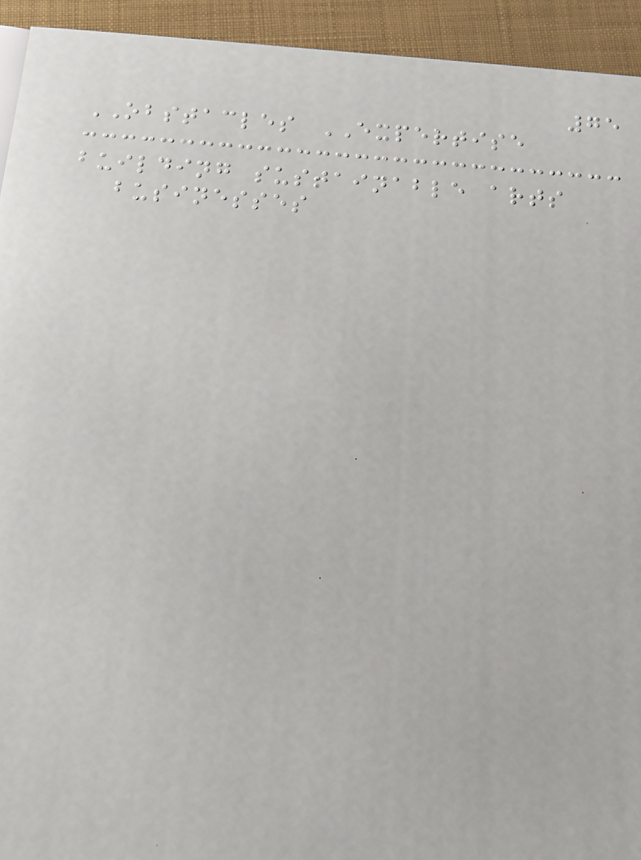75
OBSTACLES EXPERTISE
building sustainable arts
businesses
